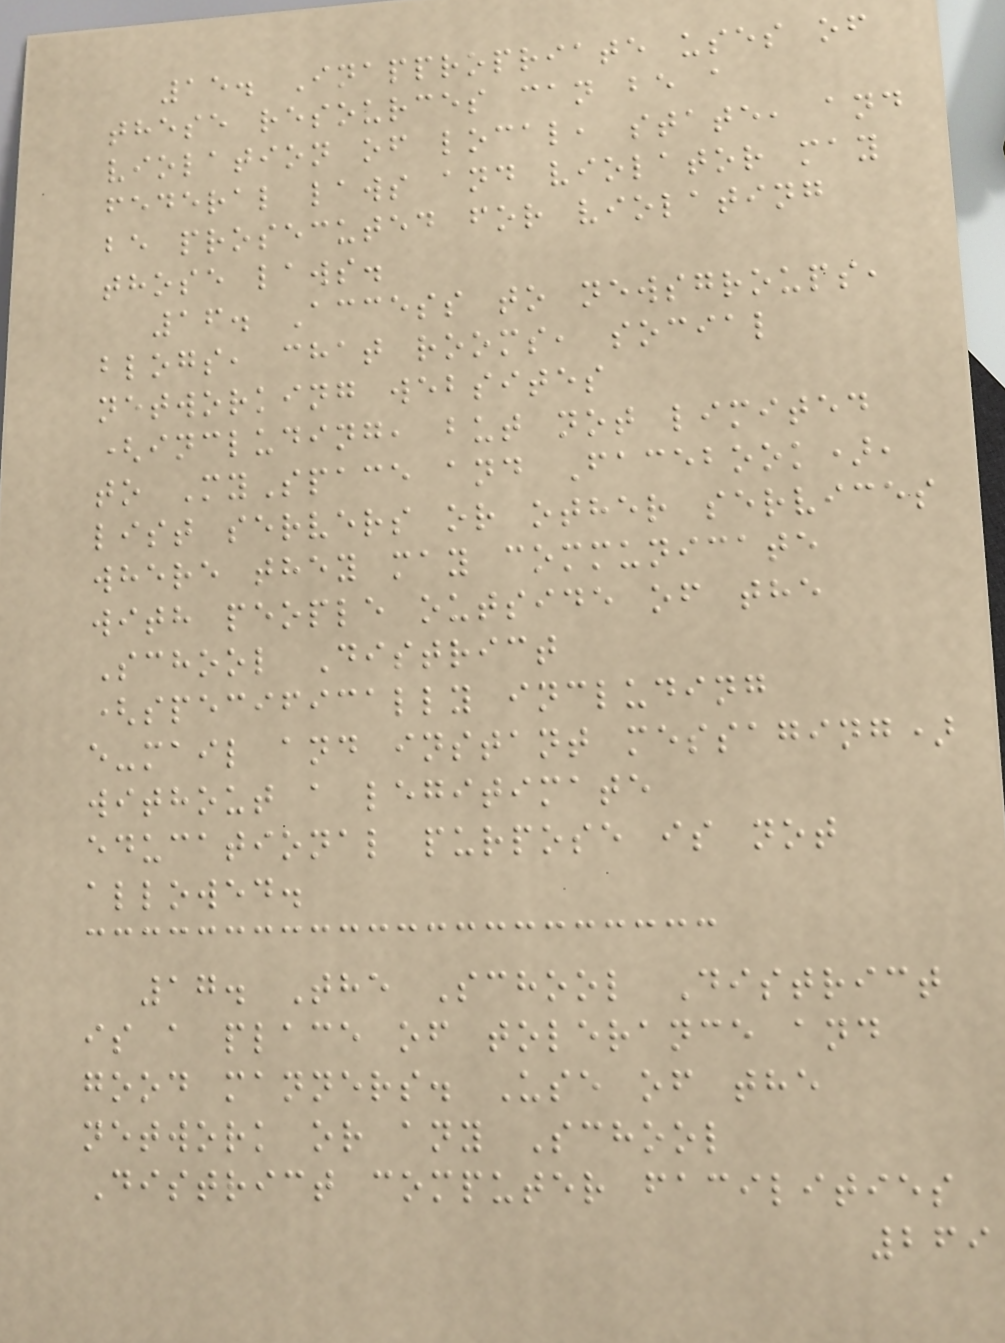15. Inappropriate uses of
these resources can be a
violation of local, state, and
federal laws and violator may
be prosecuted for violating
those laws.
16. Access to newsgroups,
blogs, chat rooms, social
networking websites
(including, but not limited
to MySpace and Facebook),
list servers or other services
where they may communicate
with people outside of the
School District
(specifically including
e-mail and instant messaging)
without a legitimate
educational purpose is not
allowed.
17. The School District
is a place of tolerance and
good manners. Use of the
network or any School
District computer facilities
269
